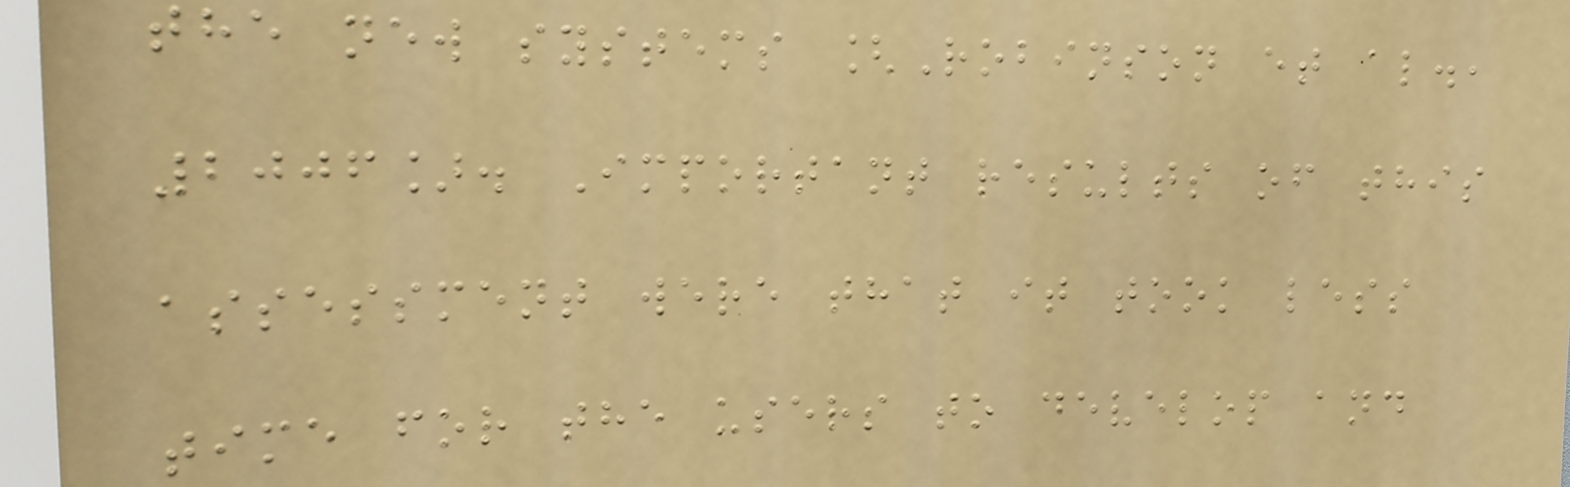the new systems [Robinson et al.,
2006]. Important results of this
assessment were that it took less
time for the users to develop and
